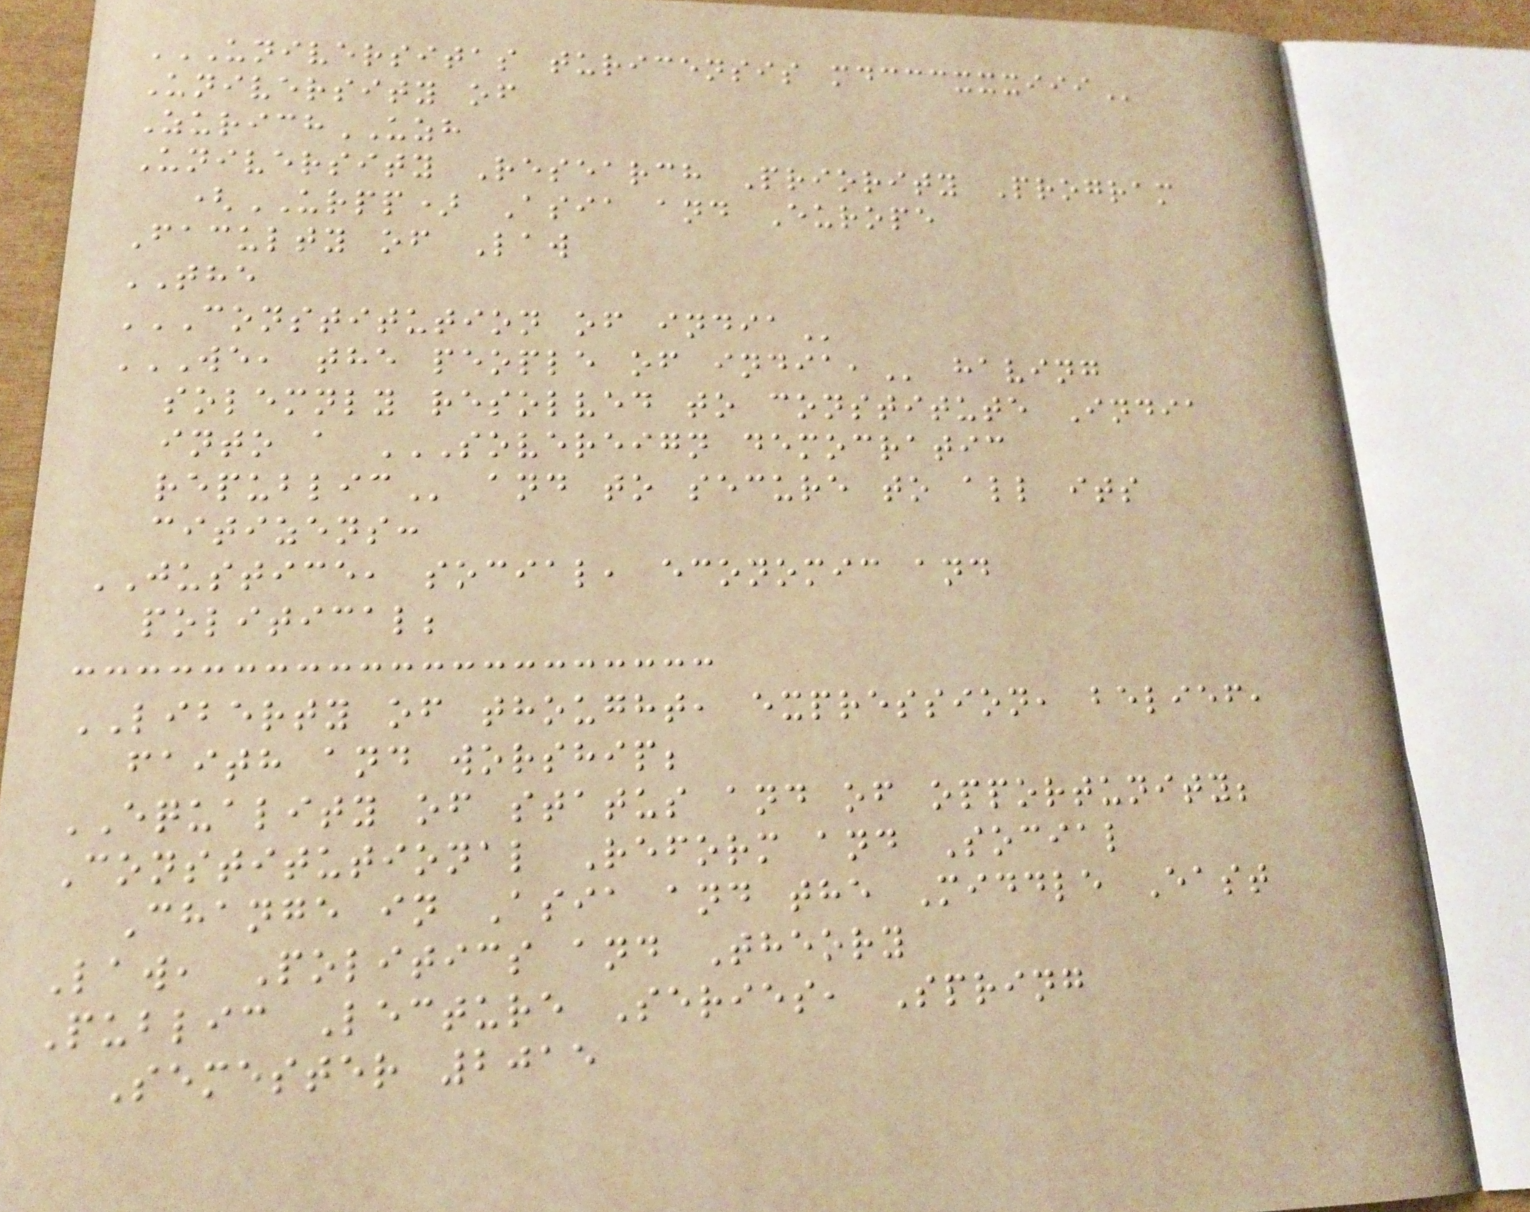UNIVERSITAS TURICENSIS MDCCCXXXIII
University of
ZurichUZH
University Research Priority Program
(URPP) Asia and Europe
Faculty of Law
THE
CONSTITUTION OF INDIA
WE, THE PEOPLE OF INDIA, having
solemnly resolved to constitute India
into a SOVEREIGN DEMOCRATIC
REPUBLIC and to secure to all its
citizens:
JUSTICE, social, economic and
political;
LIBERTY of thought, expression, belief,
faith and worship;
EQUALITY of status and of opportunity;
Constitutional Reform and Social
Change in Asia and the Middle East
Law, Politics and Theory
Public Lecture Series, Spring
Semester 2015
